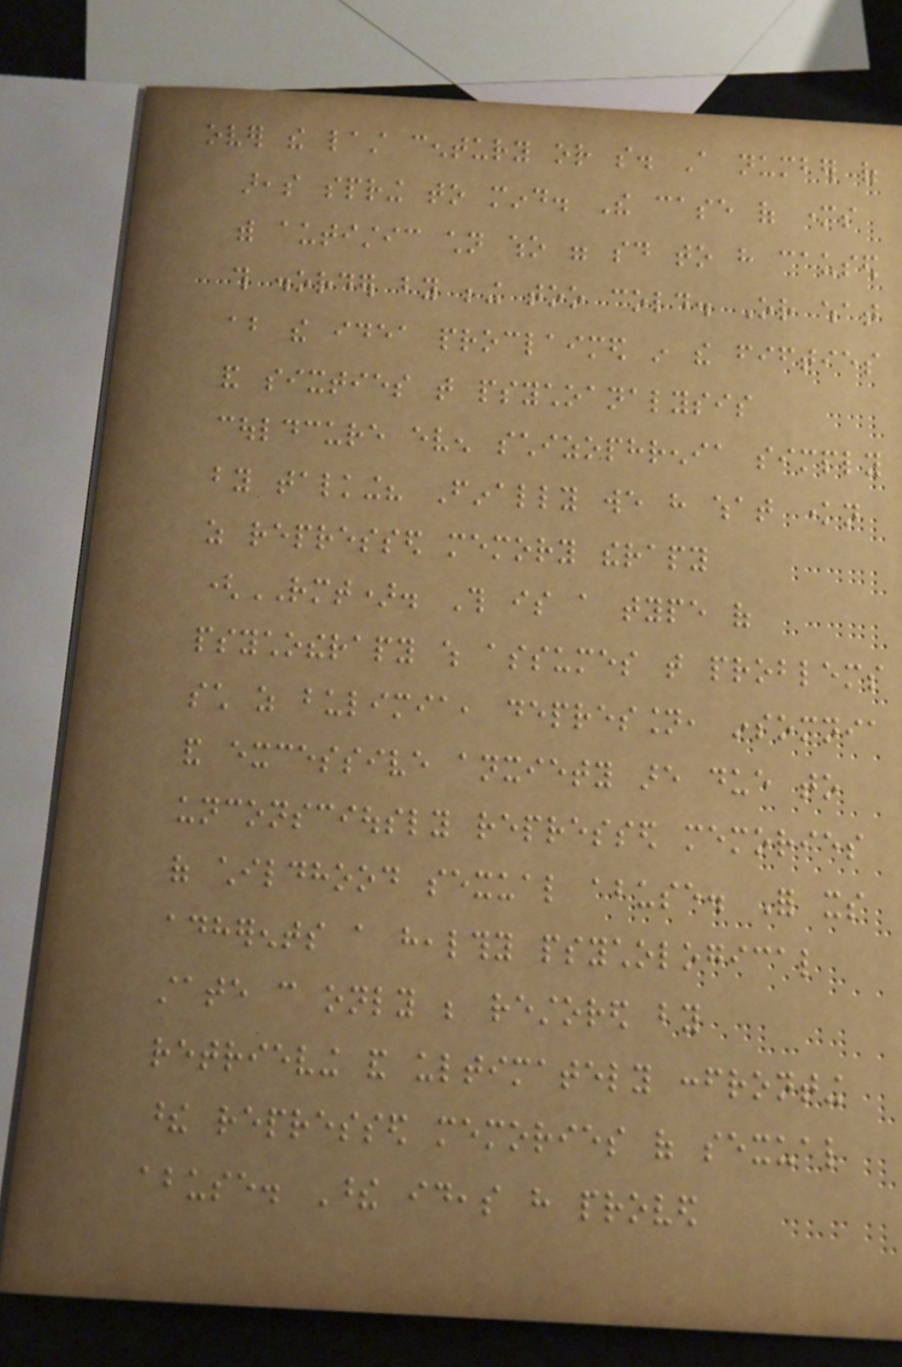over the last century or so. A number of
areas spring to mind. The case of mothers
with autistic children who were said to have caused
this disorder by being too cold. Or what
about the idea proclaimed in the fifties
and sixties that psychoanalysis
couldcure even schizophrenia simply
by talking? Finally we have what known
as repressed memory therapy
(RMT). This is a type of
psychotherapy which assumes that problems
such as bulimia, depression, insomnia
and excessive anxiety are due to
unconsciously repressed memories
of childhood sexual abuse. For its
adherents a healthy psychological
state can only be restored by
retrieving and ultimately confronting
these repressed memories of sexual
abuse. These ideas have proved
